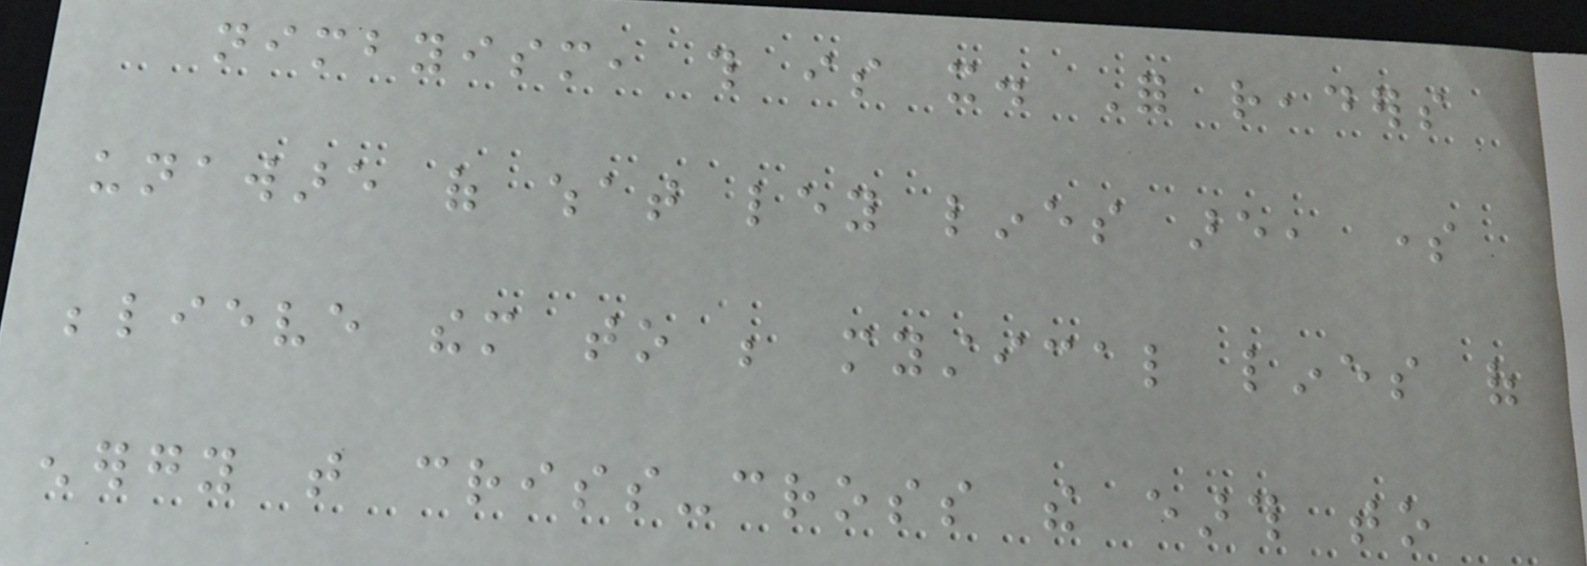nimbyism, this is it. For readers
unaware of what ley lines are, some
believe them to be mystical lines of
energy that criss-cross the earth to
